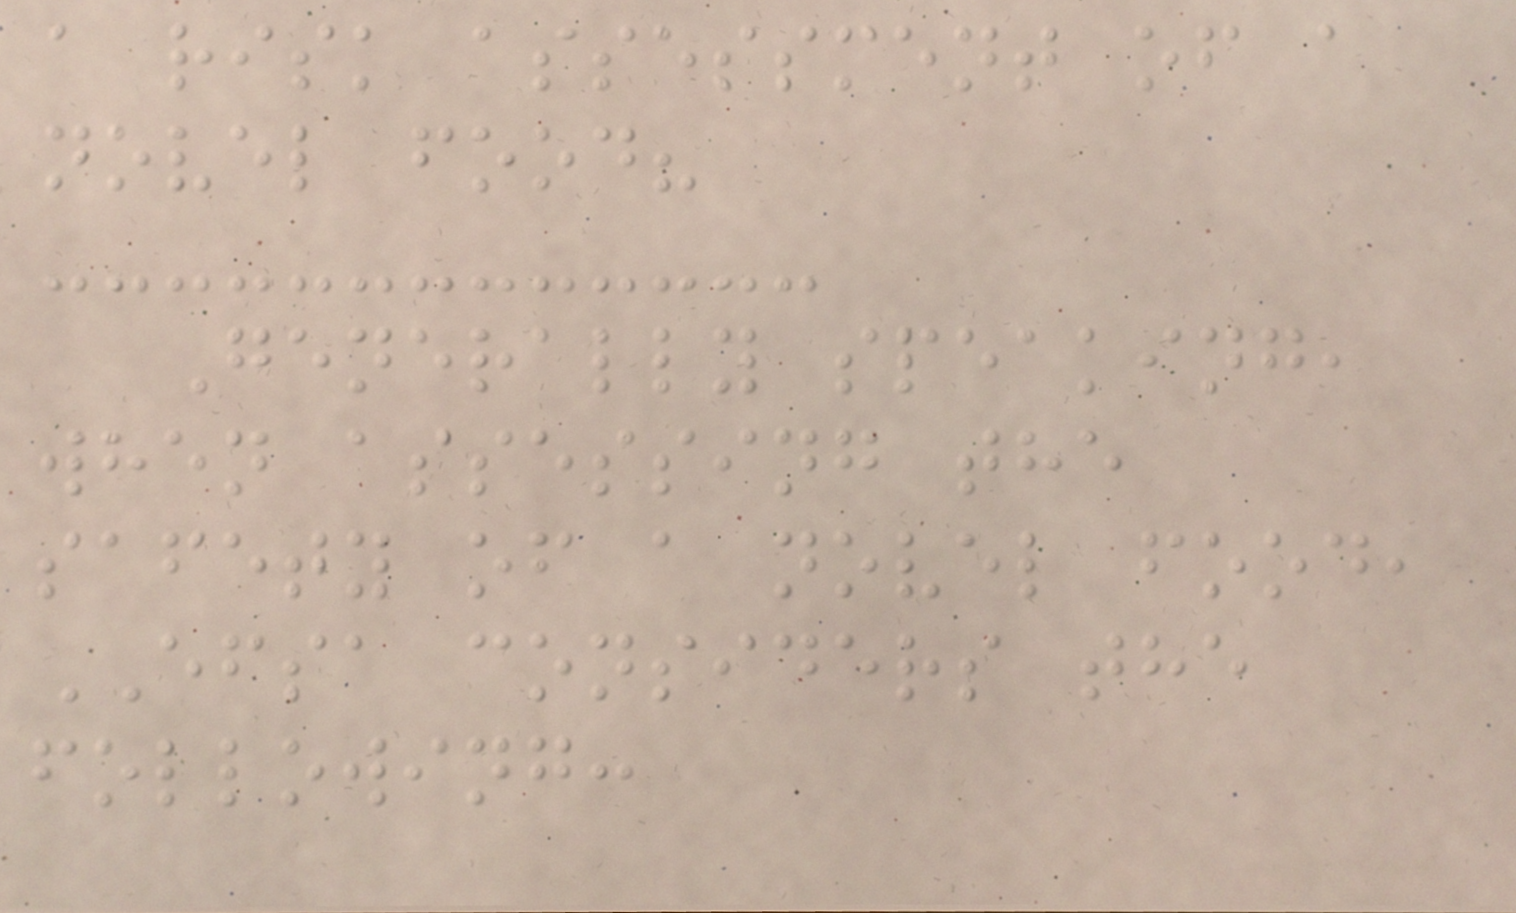a risk assessment of a
novel food?
Generally speaking,
when assessing the
safety of a novel food,
EFSA considers the
following:
